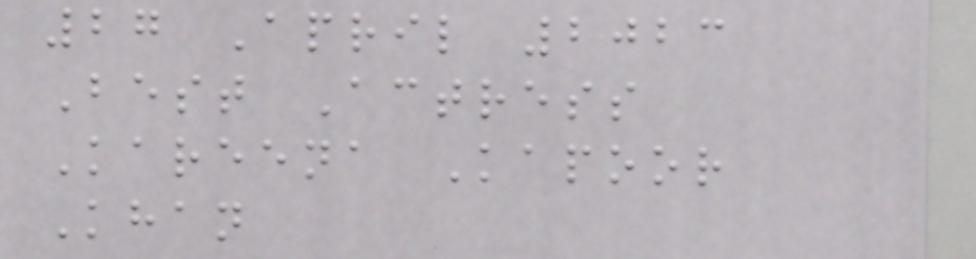27 April 2023
Best Actress
Kareena Kapoor
Khan
